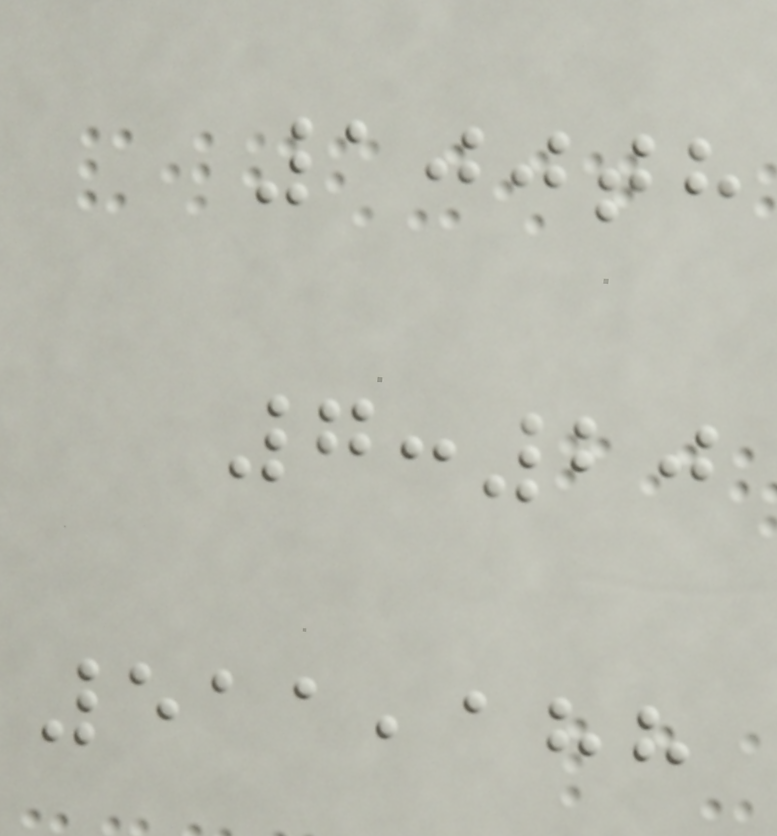100th
7:20
511,188
